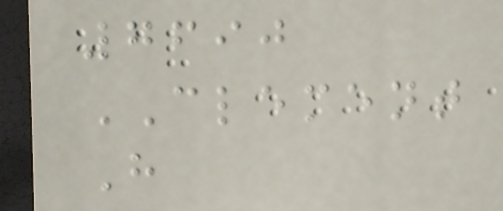7690
CLEMENT
H
